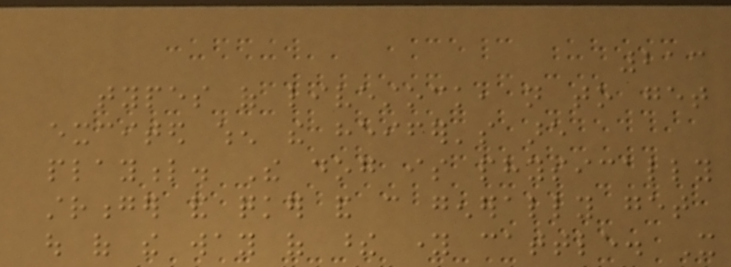213
types of livestock, not to get
excited when the heifer's are
playful. The dog is physically
stronger and quicker and can generally get
out of the way of these young cattle. It
